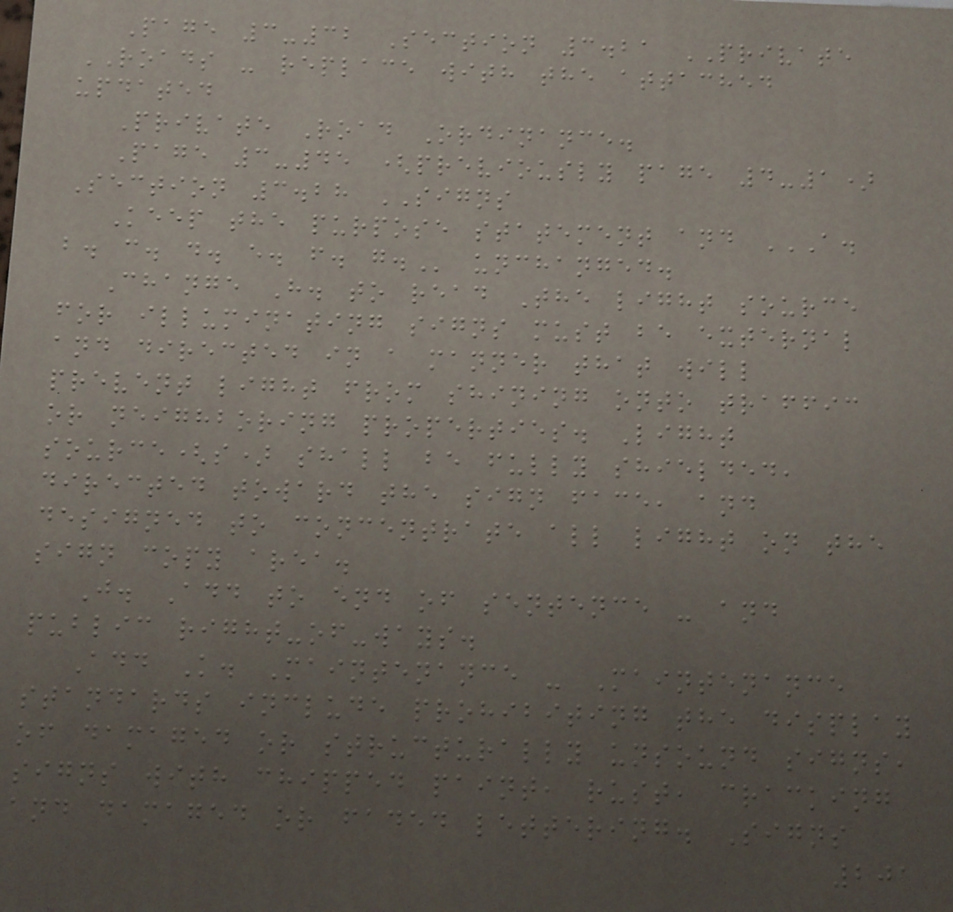Page 3-32 Section 3.21 PRIVATE
ROADS - replace with the attached
updated
Private Road Ordinance.
Page 3-45 (previously page 4-1)
Section 3.28 SIGNS
Keep the purpose statement and A.
B. C. D. E. F. G. unchanged.
Change H. to read The light source
for illuminating signs must be external
and directed in a manner that will
prevent light from shining onto traffic
or neighboring properties. Light
source(s) shall be fully shielded,
directed toward the sign face, and
designed to concentrate all light on the
sign copy area.
J. Add to end of sentence - and
public right-of-ways.
Add K. Maintenance - Maintenance
standards include prohibiting the display
of damaged or structurally unsound signs,
signs with chipped paint, rust, cracking
and damaged or faded lettering. Signs
201
